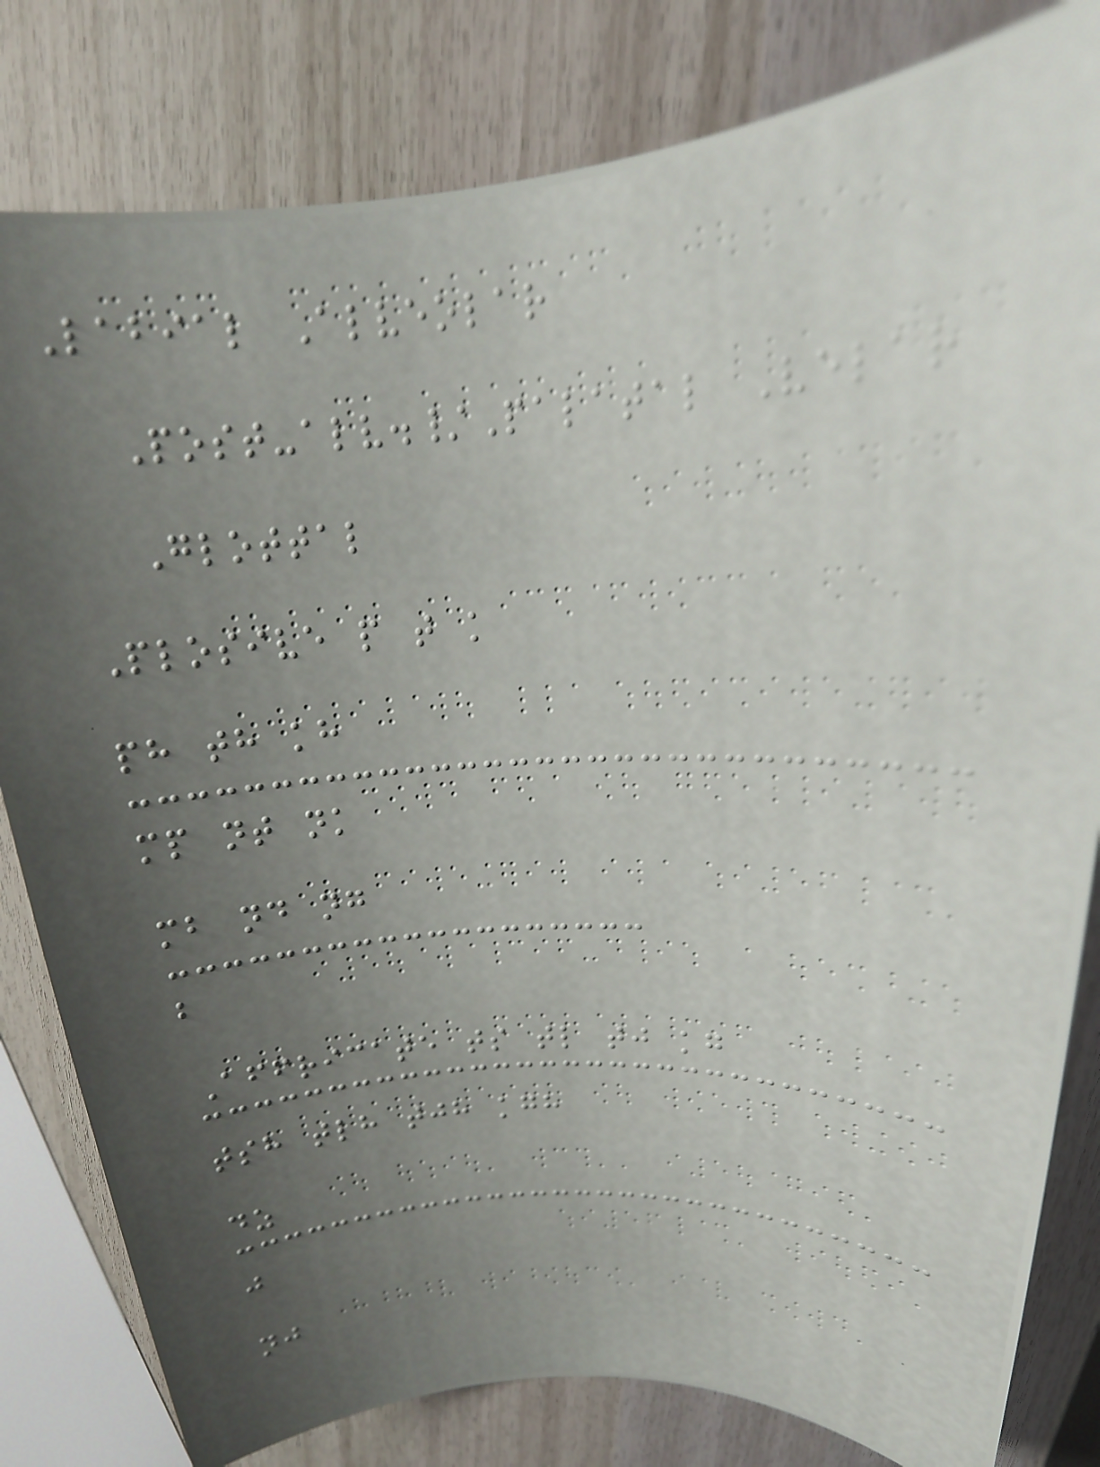Labial Alveolar
Post-alv./Palatal Velar
Glottal
Plosive p t k
ph th kh
mp nt nk
mb nd ng
b
Affricate ts tl tj kg
tsh tlh tjh kgh
dz
j
nj
